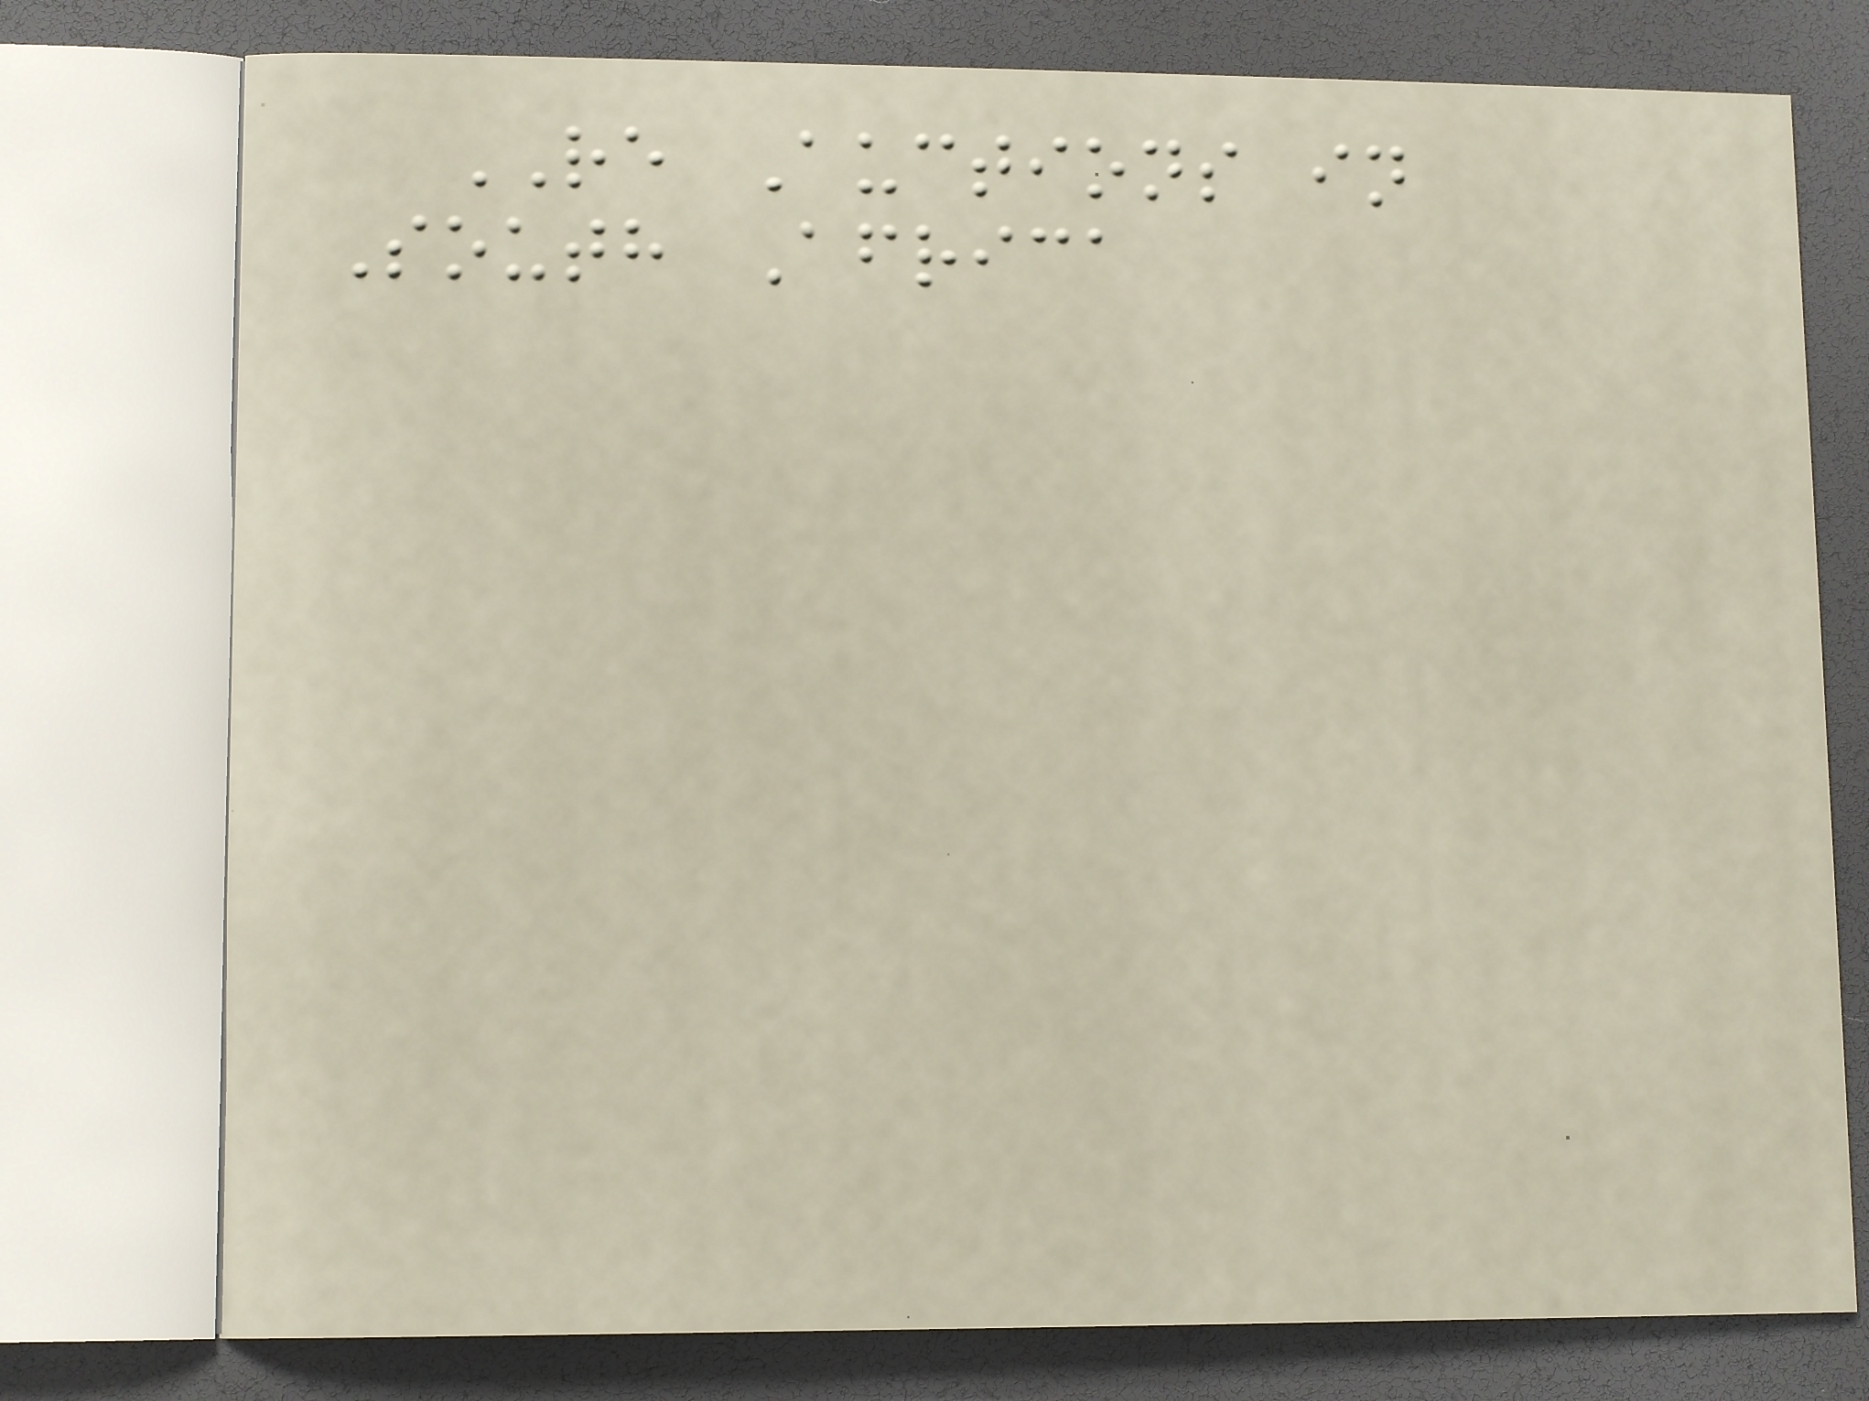RE Auctions in
South Africa
